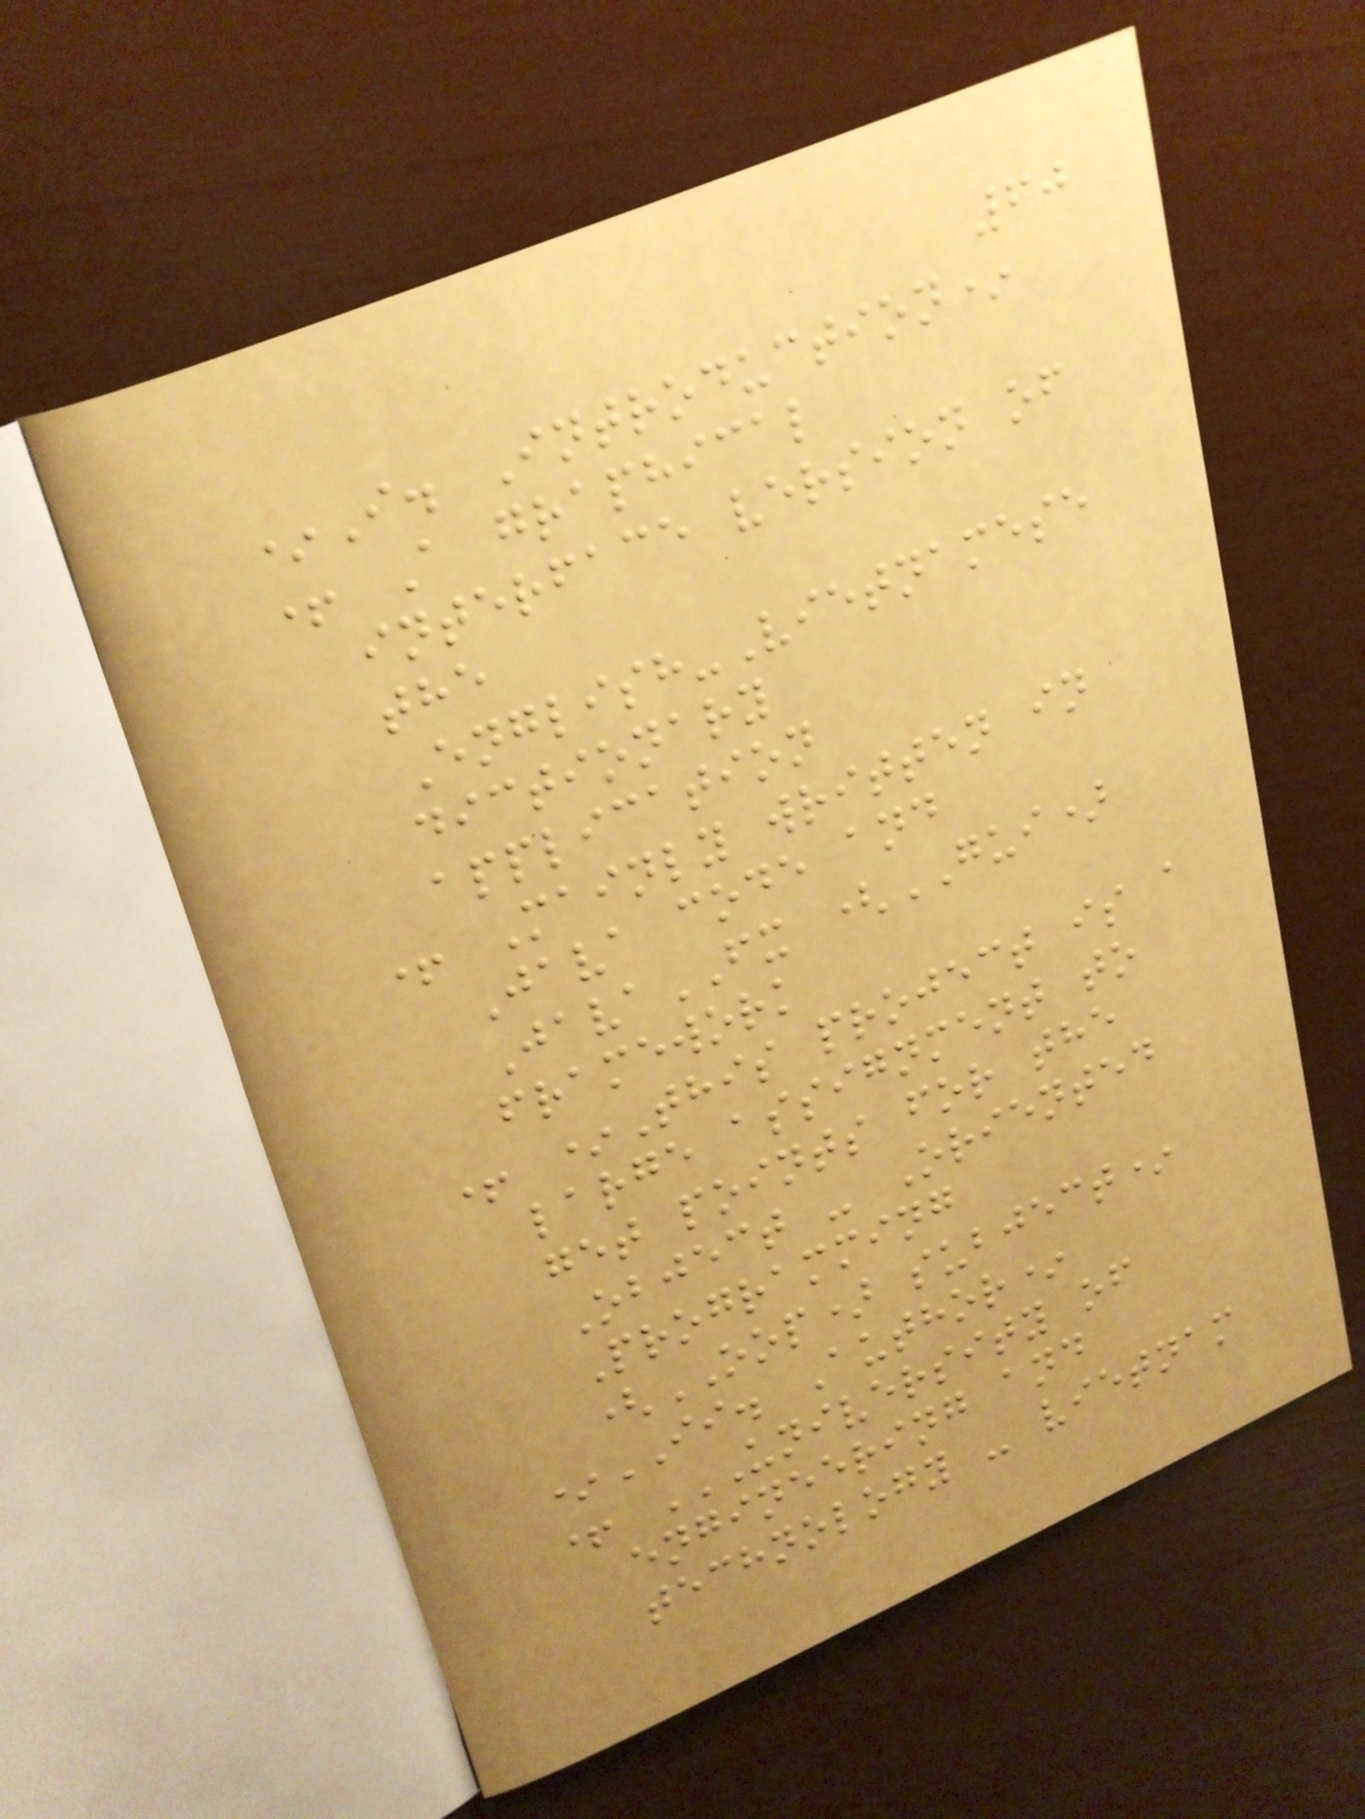60
*I. Introduction*
+ A graphical
interface version of
the
English-Vietnamese
dictionary
application
+ Mainly written in
Java code and
JavaFX (GUI)
framework
+ *This project is a
large assignment to
get points for the
Object - Oriented
Programming
(OOP) subject*
*II. Author*
+ UNIVERSITY OF
ENGINEERING AND
TECHNOLOGY - VIETNAM
